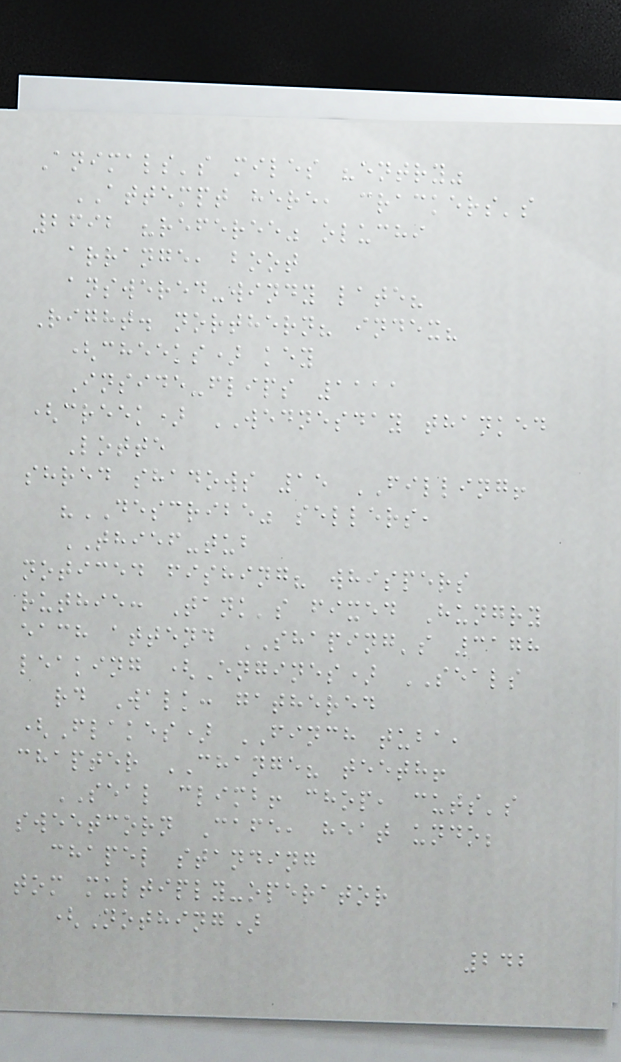Animals's miles "entry"
ATTEMPT here, crackers's
2692 "referee" oluchi
arrange, boot
answered-windy late?
Right. northern? index?
(cheeks) key
Inside-flips 1111
(creek) WEDNESDAY thanked
Lotte
shred shadows 15 FILLING!
"DESCRIBE" sellers,
THIEF-tub
noticed fishing? whispers
ruthie: Tank's fixed Hungry
each attend SHAPING's 3178
leaking (Engines) SEALS
rd Walk: gathered
(Flakes) FINCH tuba,
chapter CHANGE? teeth!
SEAL climb! chop, cuts's
sweetcorn Cafe, heat undo;
chapel standing
tom multiply-operator
(Nothing)
242
